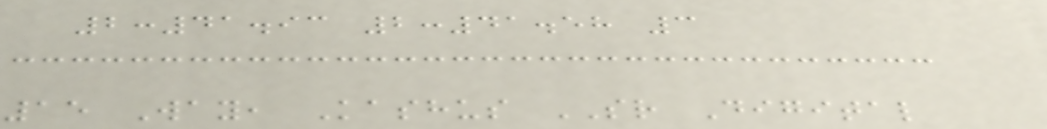2:41.93 2:41.58 3
15 Way, Kashus SR Digital
